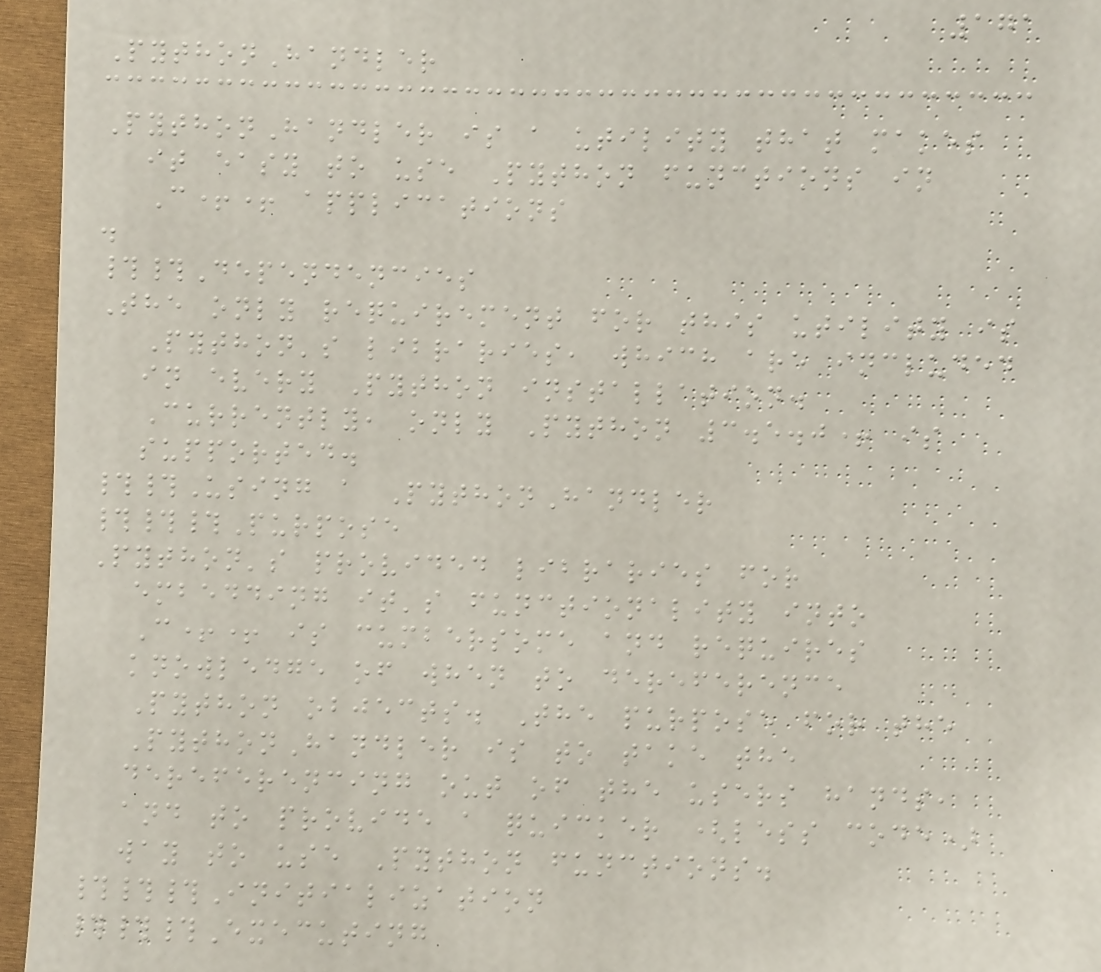171
PythonHandler
PythonHandler is a utility that makes
it easy to use Python functions in
C++ applications
.
##Dependencies
The only requirement for this utility is
Python's libraries, which are included
in every Python installation.
Currently, only Python 3.5.0+ is
supported.
##Using a PythonHandler
###Purpose
Python's provided libraries for
embedding it's functionality into
C++ is cumbersome and requires
knowledge of when to dereference
Python objects. The purpose for the
PythonHandler is to take the
dereferencing out of the users hands,
and to provide a quicker (less code)
way to use Python functions.
###Initialization
###Executing
